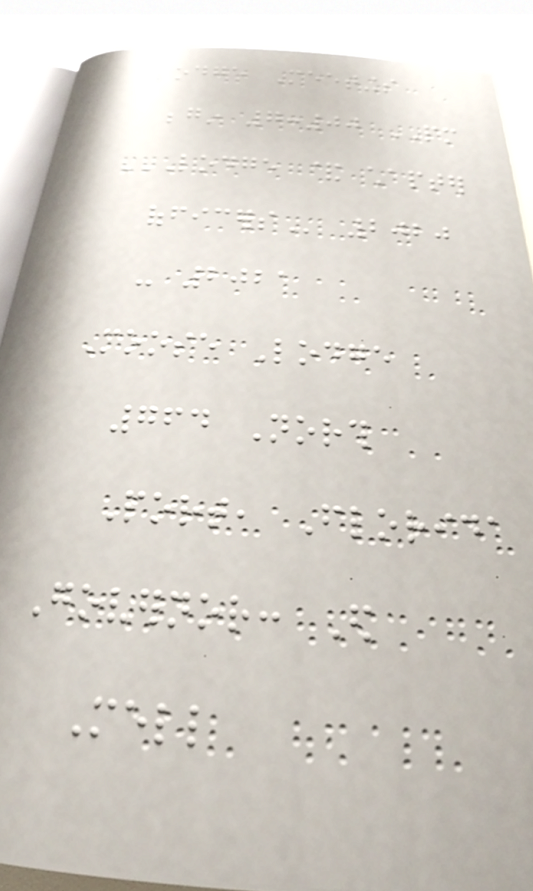Lodge Meetings
begin 7:00 PM
LODGE & CHAPTER
OFFICERS 2020
- 2021
Moose Lodge
764 North
Port, Florida
Governor: Ed
Mell
